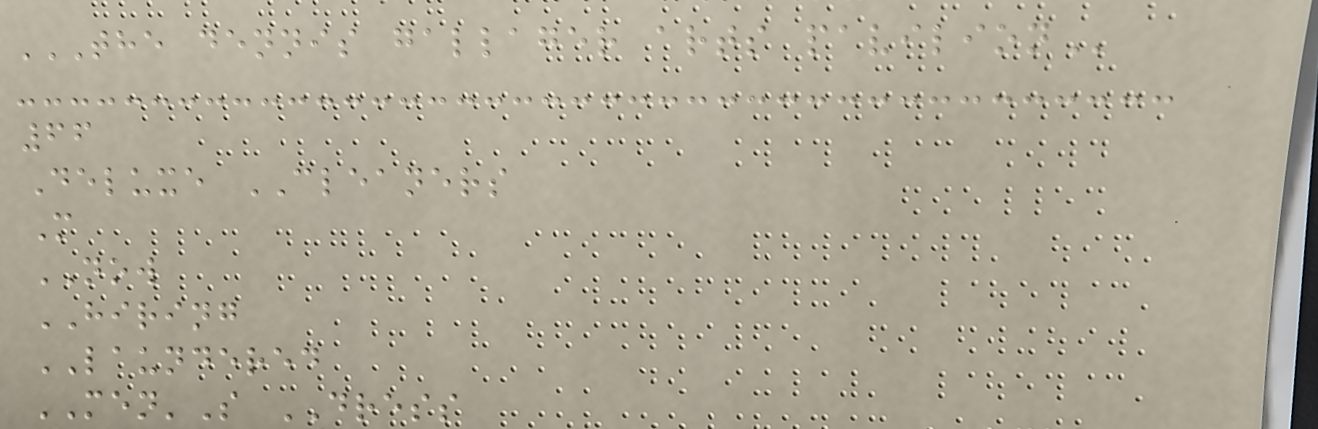THE DENNIS GALLAGER ARTS PAVILION
66
Deluxe CLEANERS
M
NOW
HIRING
LAUNDERED
MEN'S DRESS
